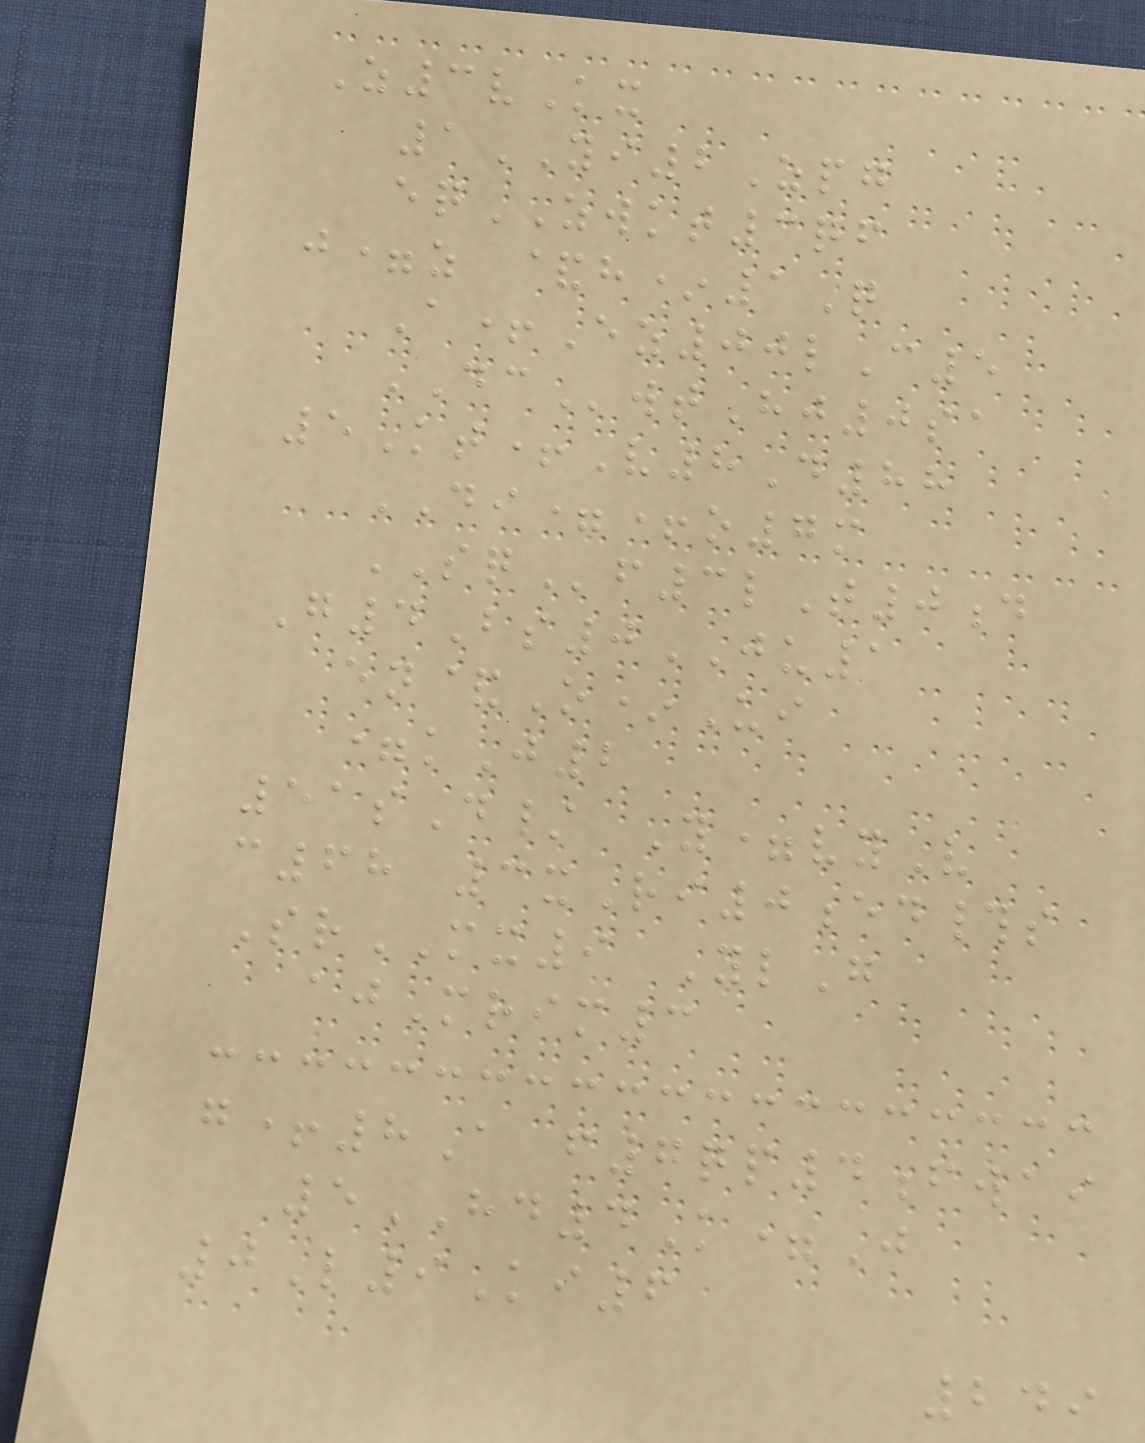Z3vKx
1YI2Zpg
eqZWKT3qf
j=z &h*1Q
A+Ez00lC5
DCwtHj0sa
5Kt+V8D88
DI=+o7m
SQf3lT0d
G4Bs0JU1
en&O*Ui
=kJ2
51sD/ Y=vyV
c68 3xRi0ed#s
SrMX9 YlG
ajMrim3
g+8A f7qp4fwai
5HD4K=J
0L9Ki6
249
